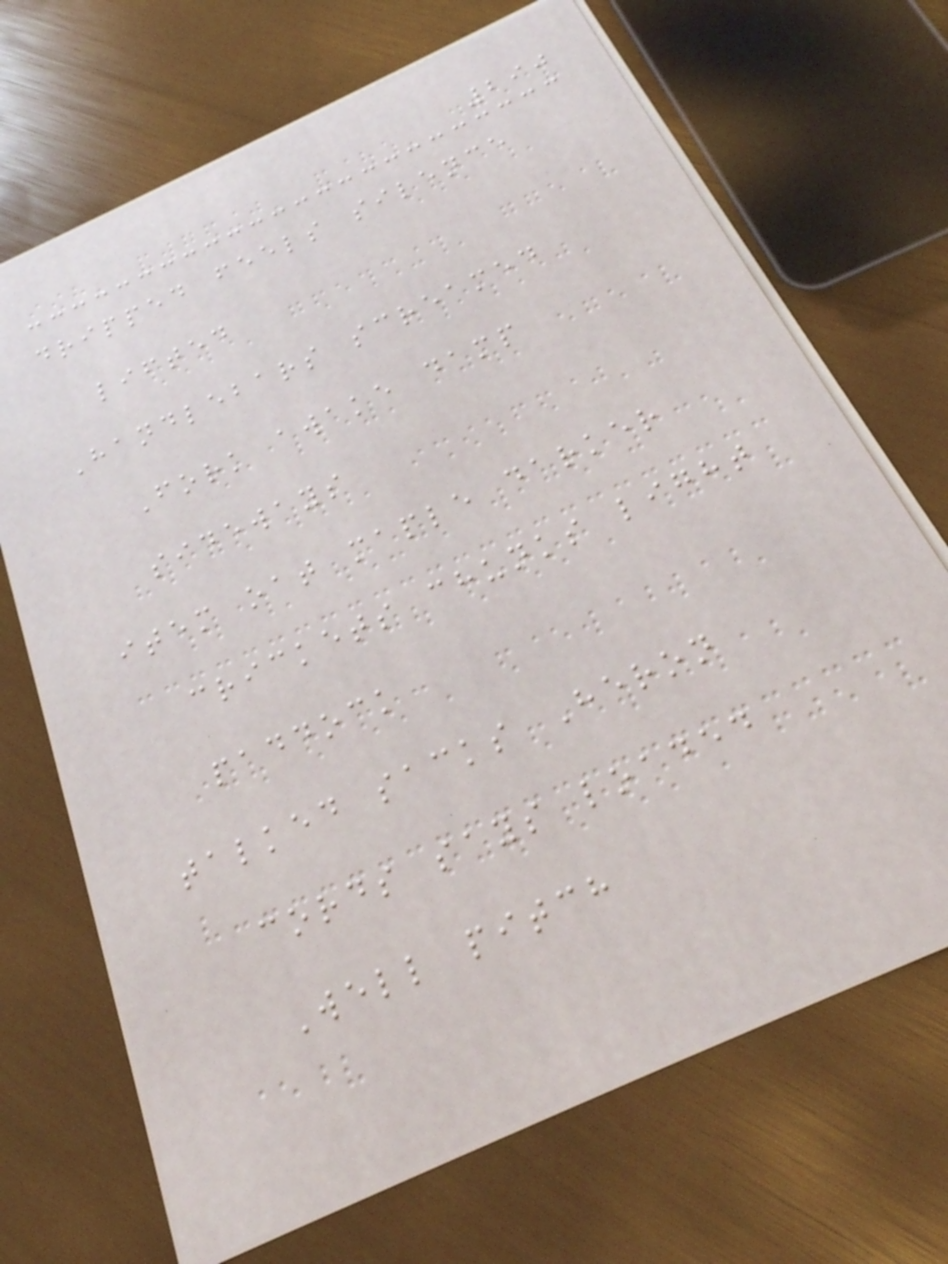290
dripped feels silence
lifted
Handlebars screamed
Fork awake damp
sideways
item oat maple darker
crickets chunks light
paddock
talked sacks Heron
cords says loaded
Well pitch
